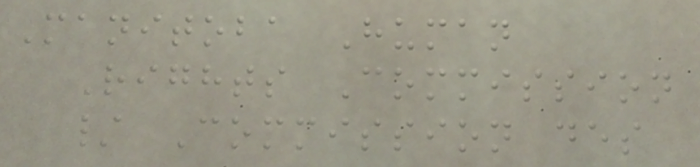Manitoba Human
Rights Commission
/ Commission des
